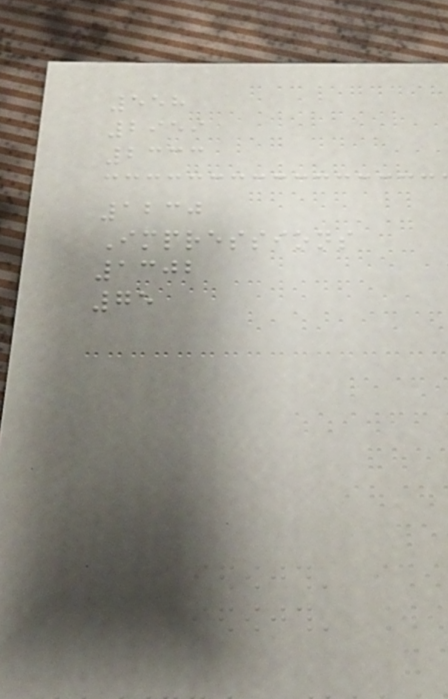558
2959
2333
1230
Impressions
1302
75
